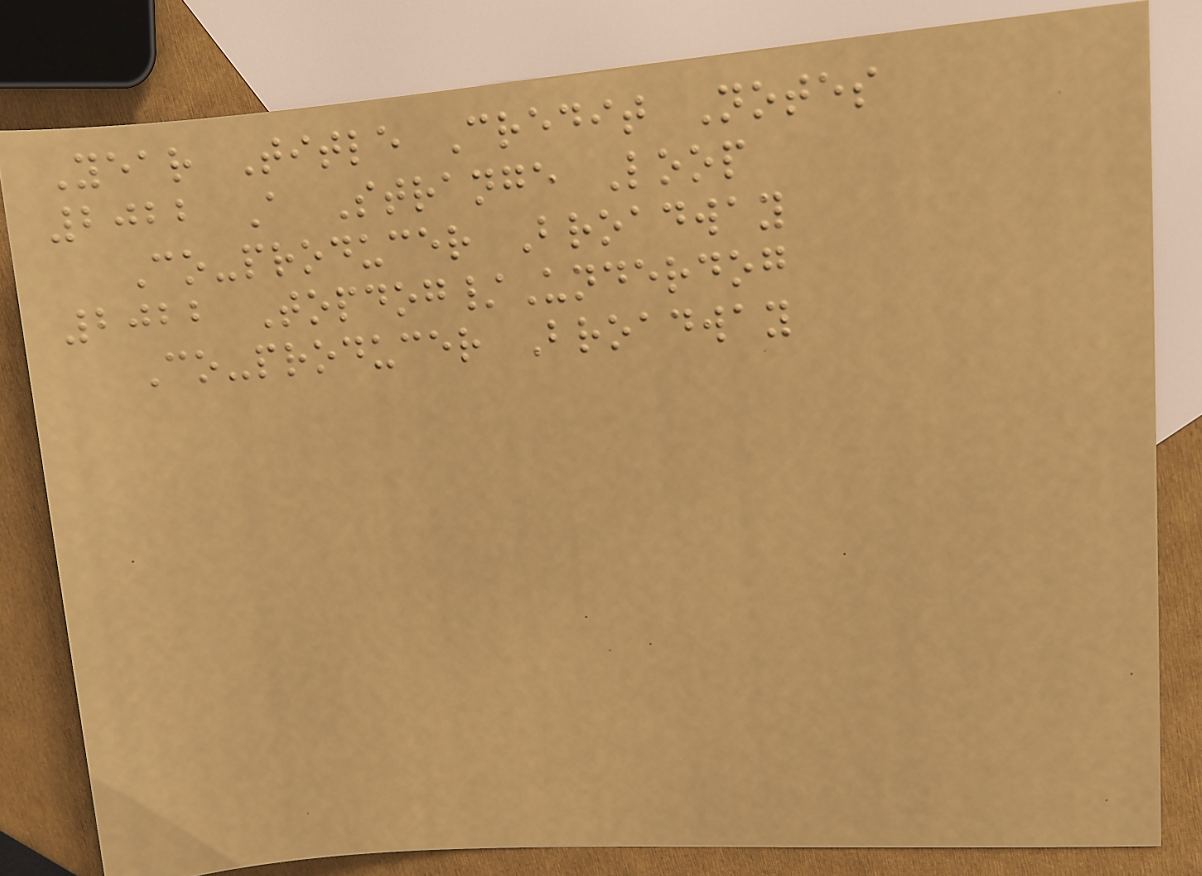Year Title Credit Notes
2022 A Strange Loop
Co-producer Broadway
2022 Topdog/Underdog
Co-producer Broadway
